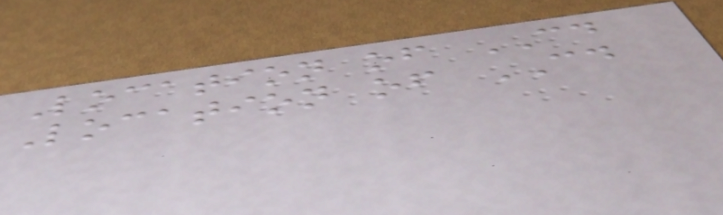Location of CD
Location of CD
